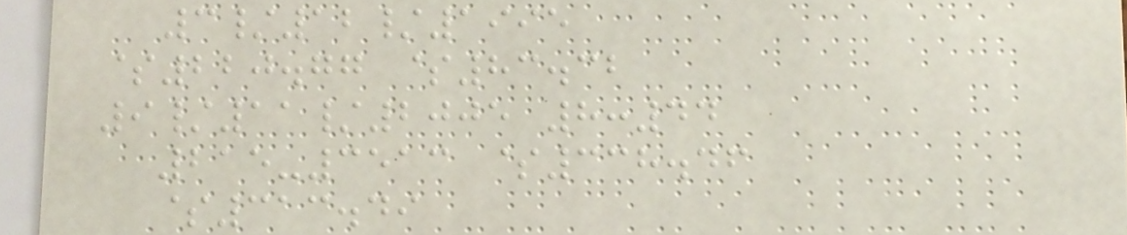3/12/1995
$220.77 $83.32
9/11/2005 8:44
215-3513 $338.46
$313.49
